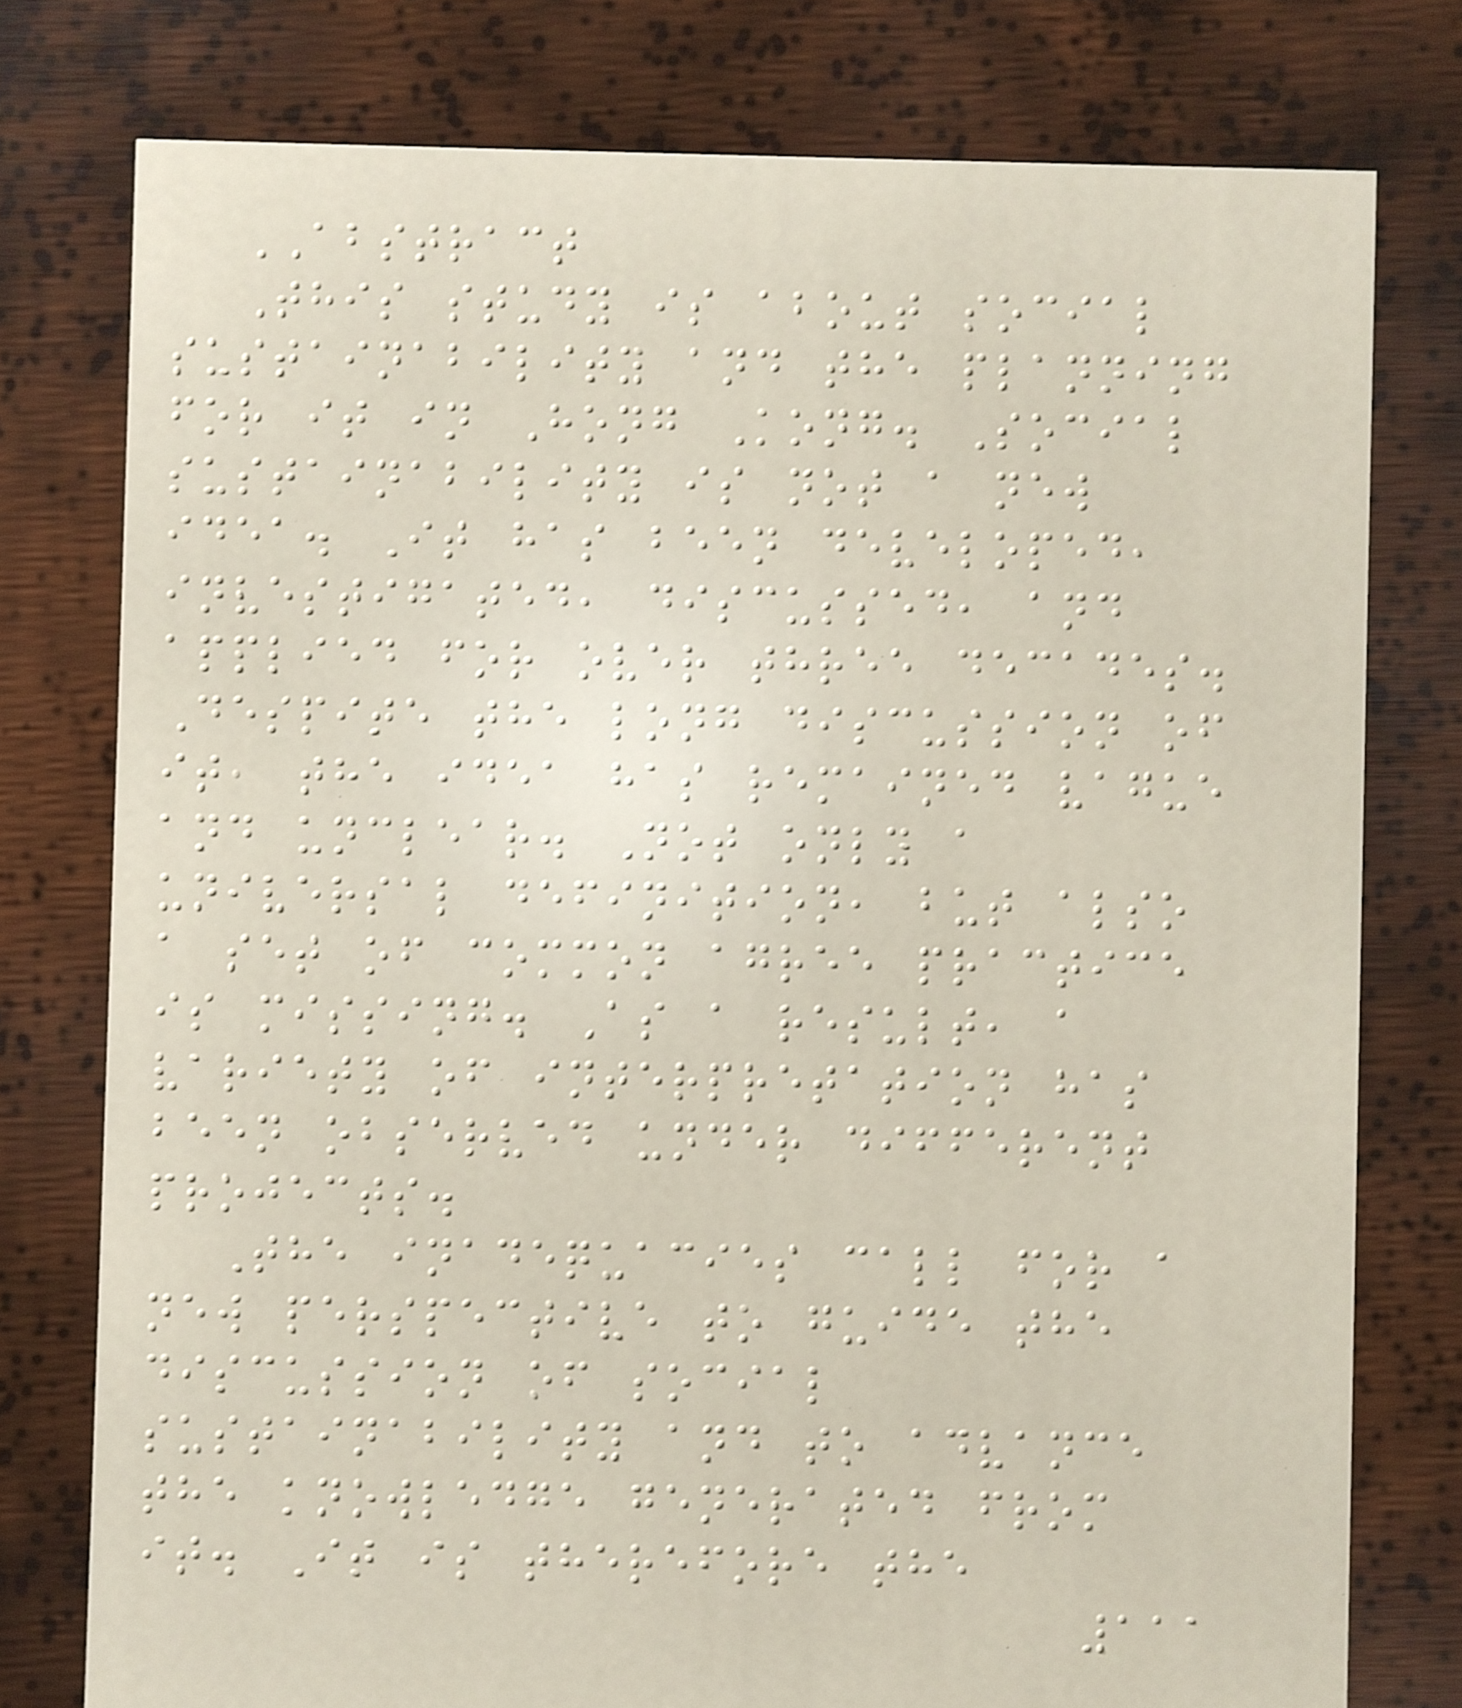ABSTRACT
This study is about social
sustainability and the planning
for it in Hong Kong. Social
sustainability is not a new
idea. It has been developed,
investigated, discussed, and
applied for over three decades.
Despite the long discussion of
it, the idea has remained vague
and unclear. Not only a
universal definition, but also
a set of common agree practice
is missing. As a result, a
variety of interpretation has
been observed under different
projects.
The inadequacies call for a
new perspective to guide the
discussion of social
sustainability and to advance
the knowledge generated from
it. It is therefore the
111
